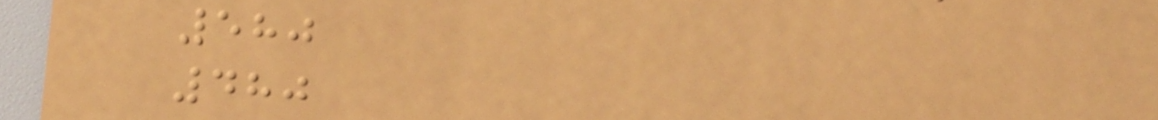580
480
